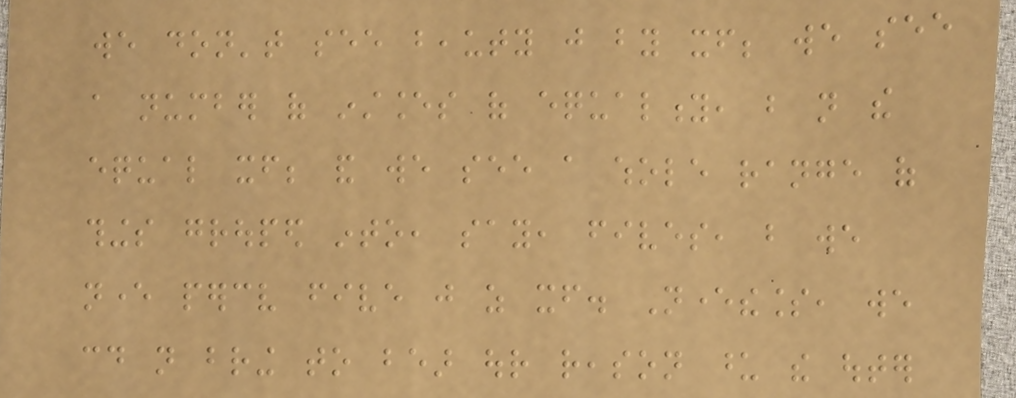we don't see beauty just by itself; we see
a number of instances of equality, but not the
equal itself; and we see a whole range of
things grouped into, say, fives, but we
never perceive five just as itself. Nevertheless, we
could not bring to bear our reason upon the outer
